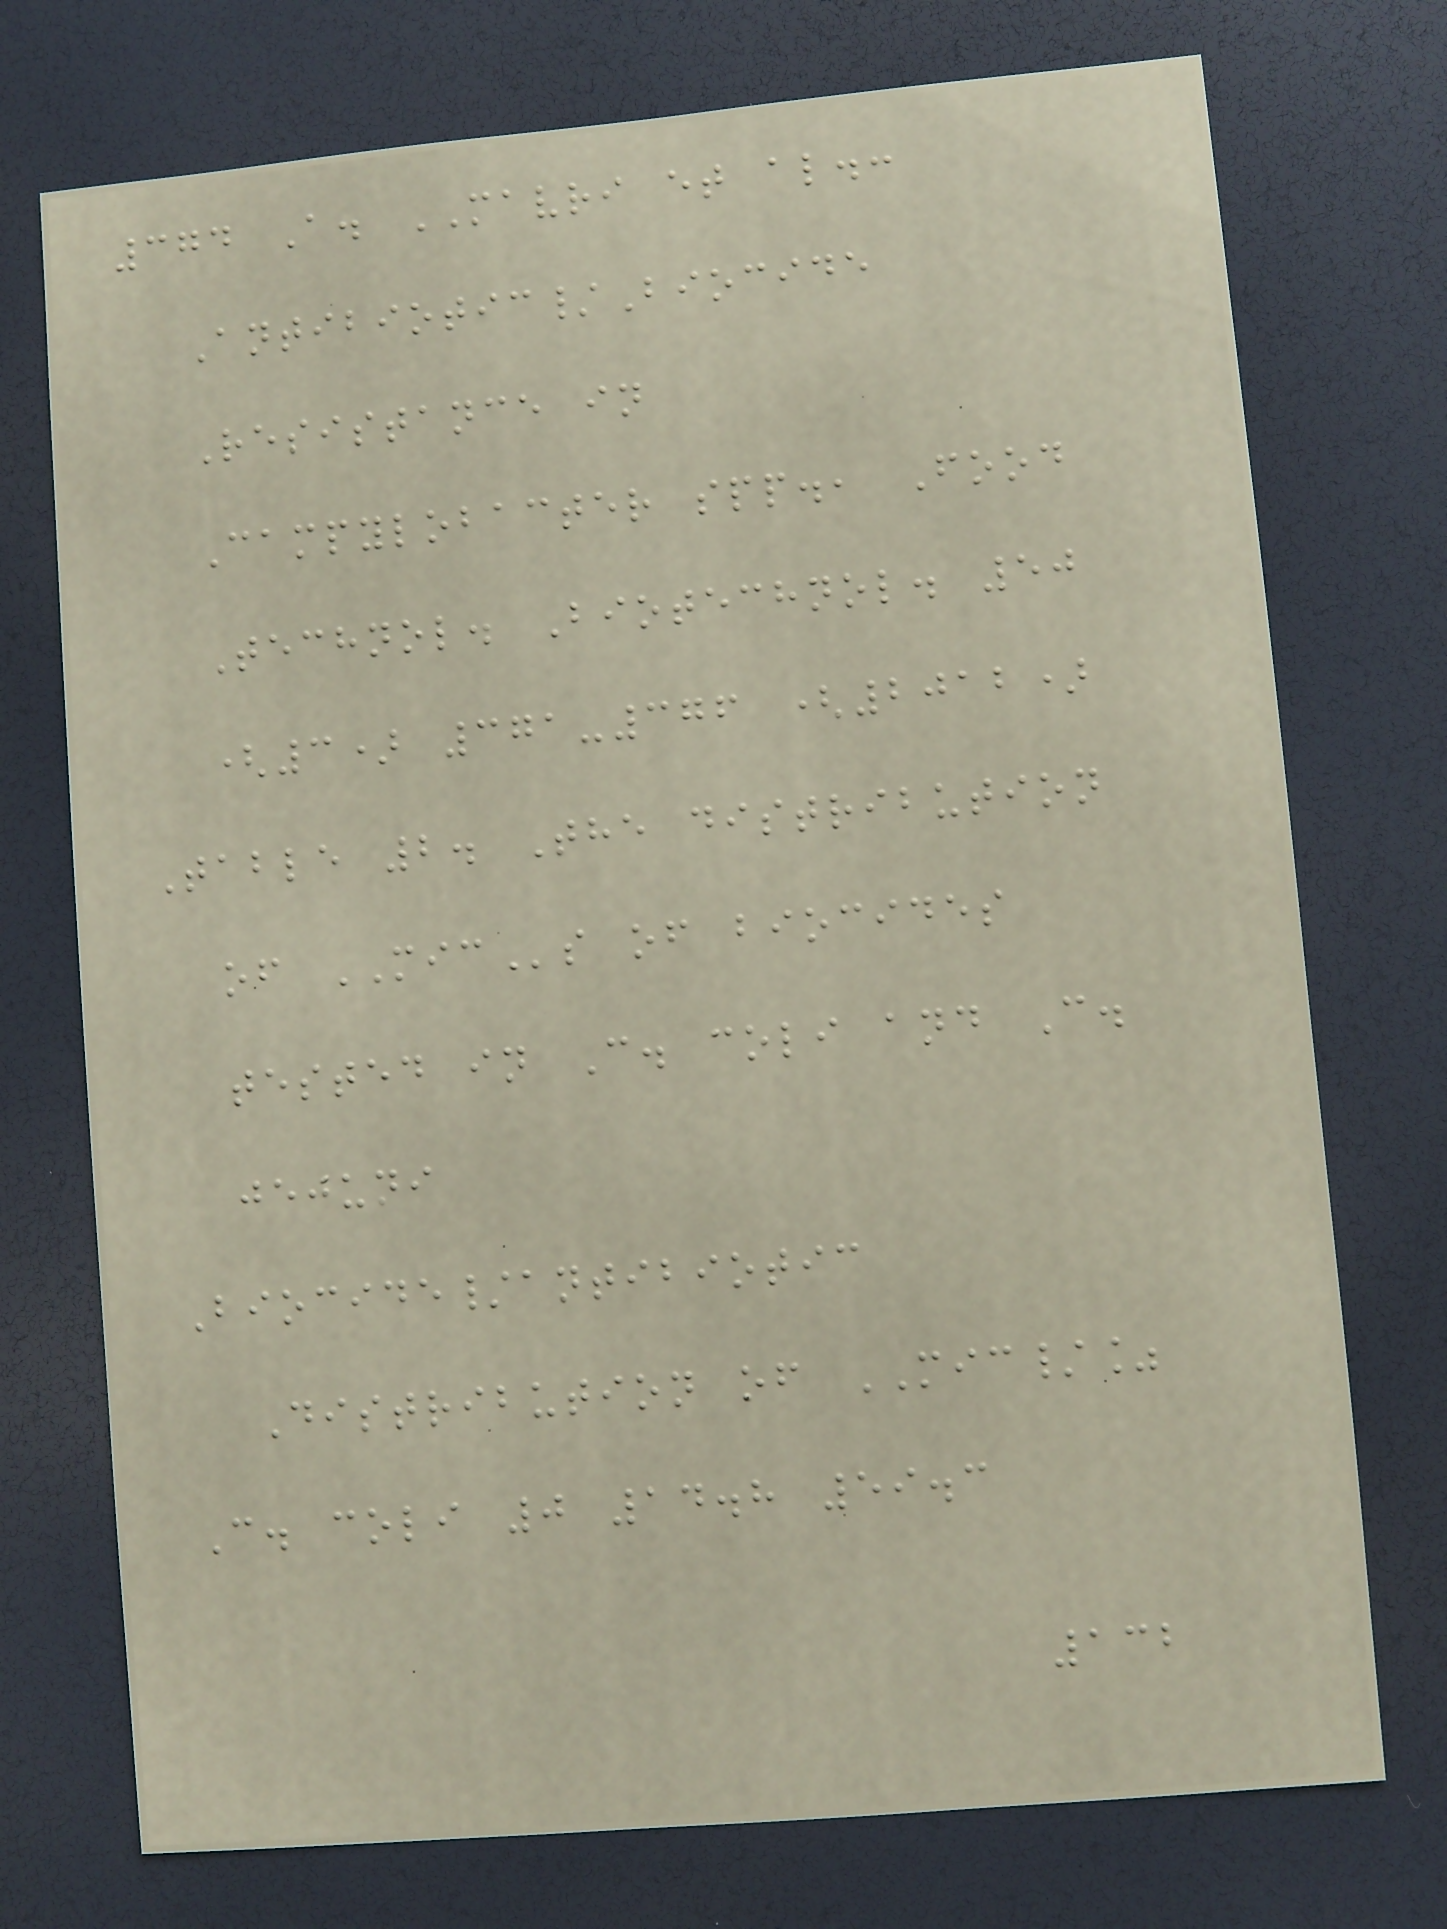374 A. MAVRI et al.:
Antibiotic/Biocide
Resistance in
Campylobacter spp., Food
Technol. Biotechnol. 50
(3) 371-376 (2012)
Table 2. The distribution
of MICs of biocides
tested in C. coli and C.
jejuni
Biocide/antibiotic
Distribution of MIC/%
C. coli 0 14.8 59.3
132
